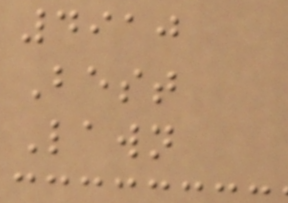4910
Best
Lawn
